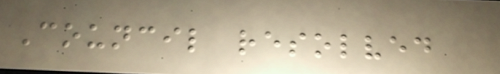Council resolved
